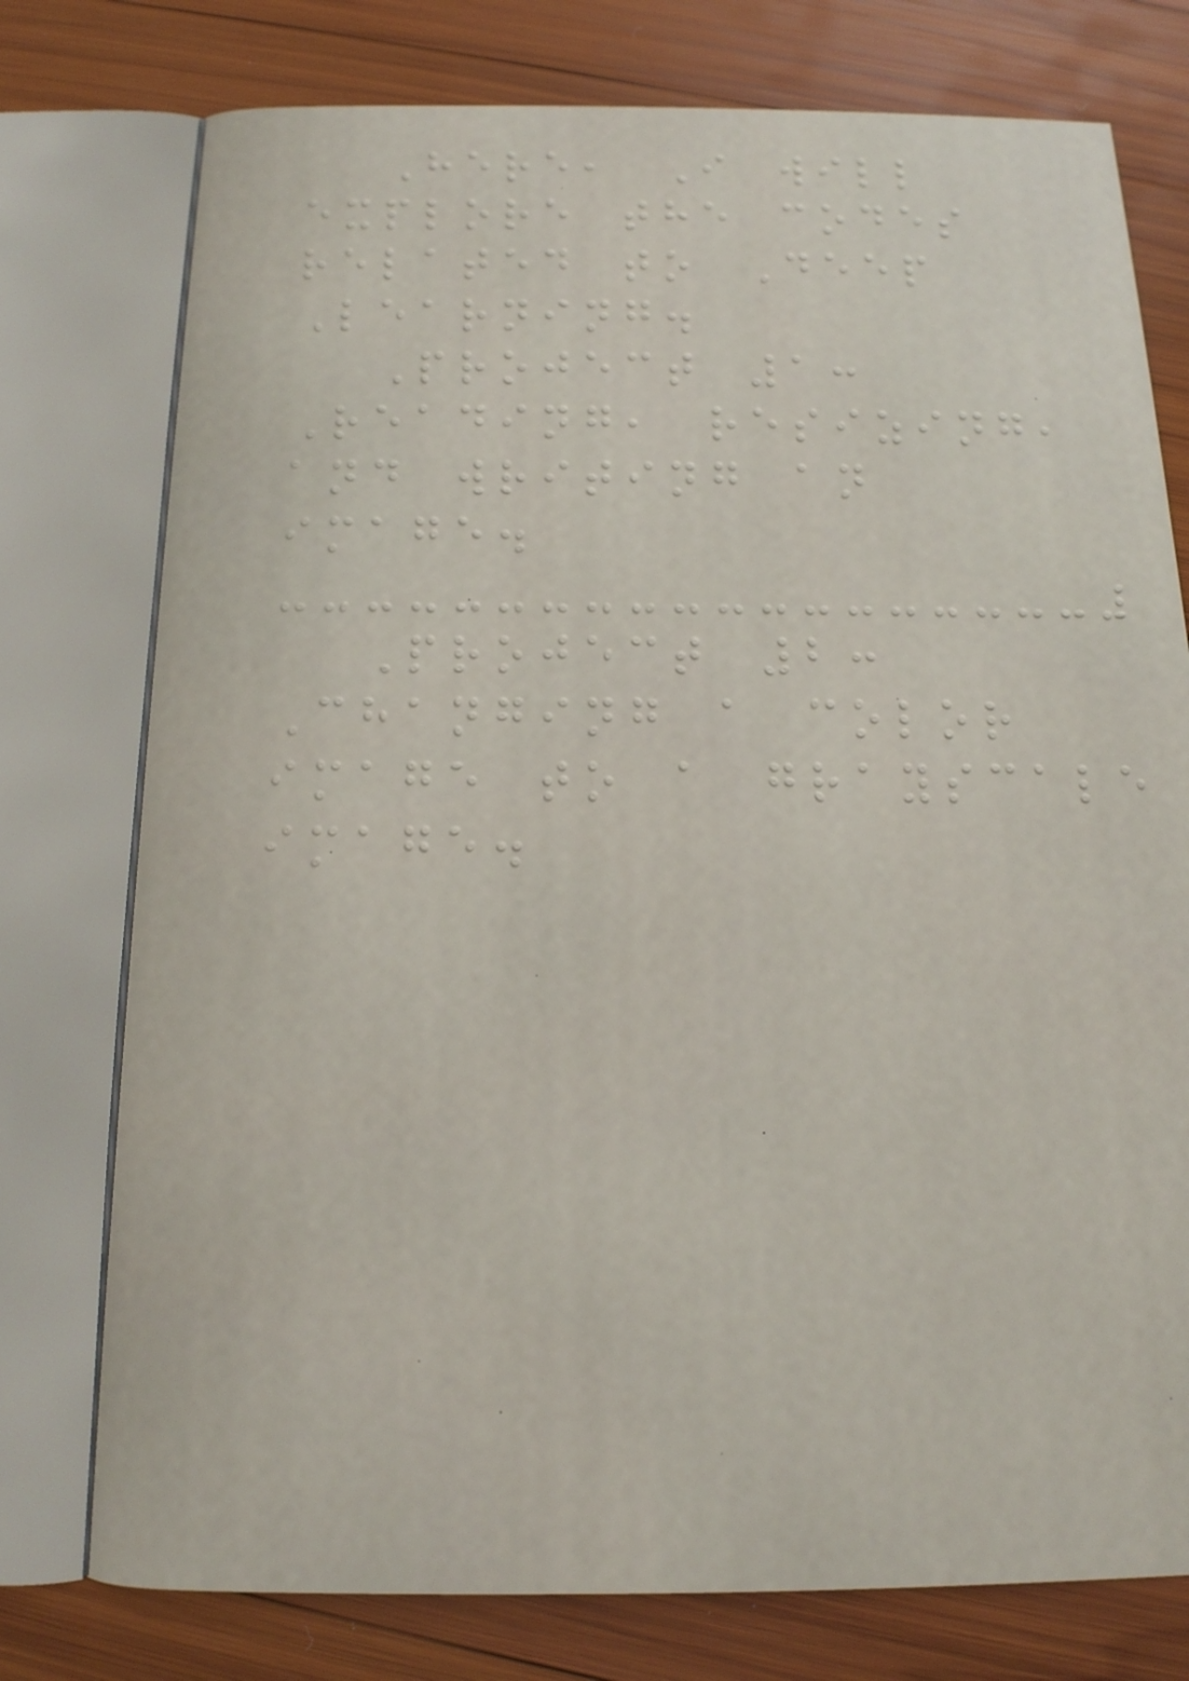Here, I will
explore the codes
related to Deep
Learning.
Project 1:
Reading, resizing,
and writing an
image.
Project 2:
Changing a color
image to a grayscale
image.
